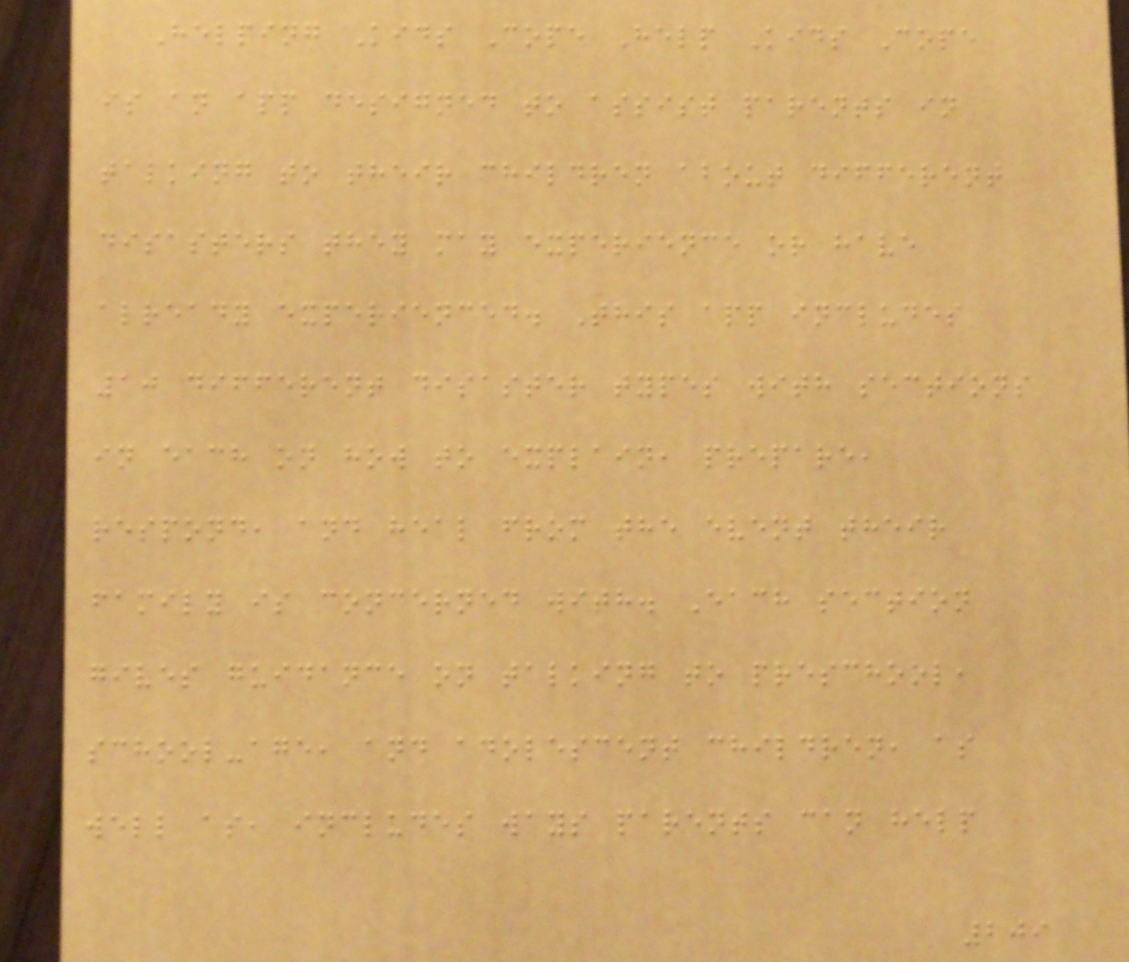Helping Kids Cope Help Kids Cope
is an app designed to assist parents in
talking to their children about different
disasters they may experience or have
already experienced. This app includes
10 different disaster types with sections
in each on how to explain, prepare,
respond, and heal from the event their
family is concerned with. Each section
gives guidance on talking to preschool,
school-age, and adolescent children, as
well as, includes ways parents can help
209
